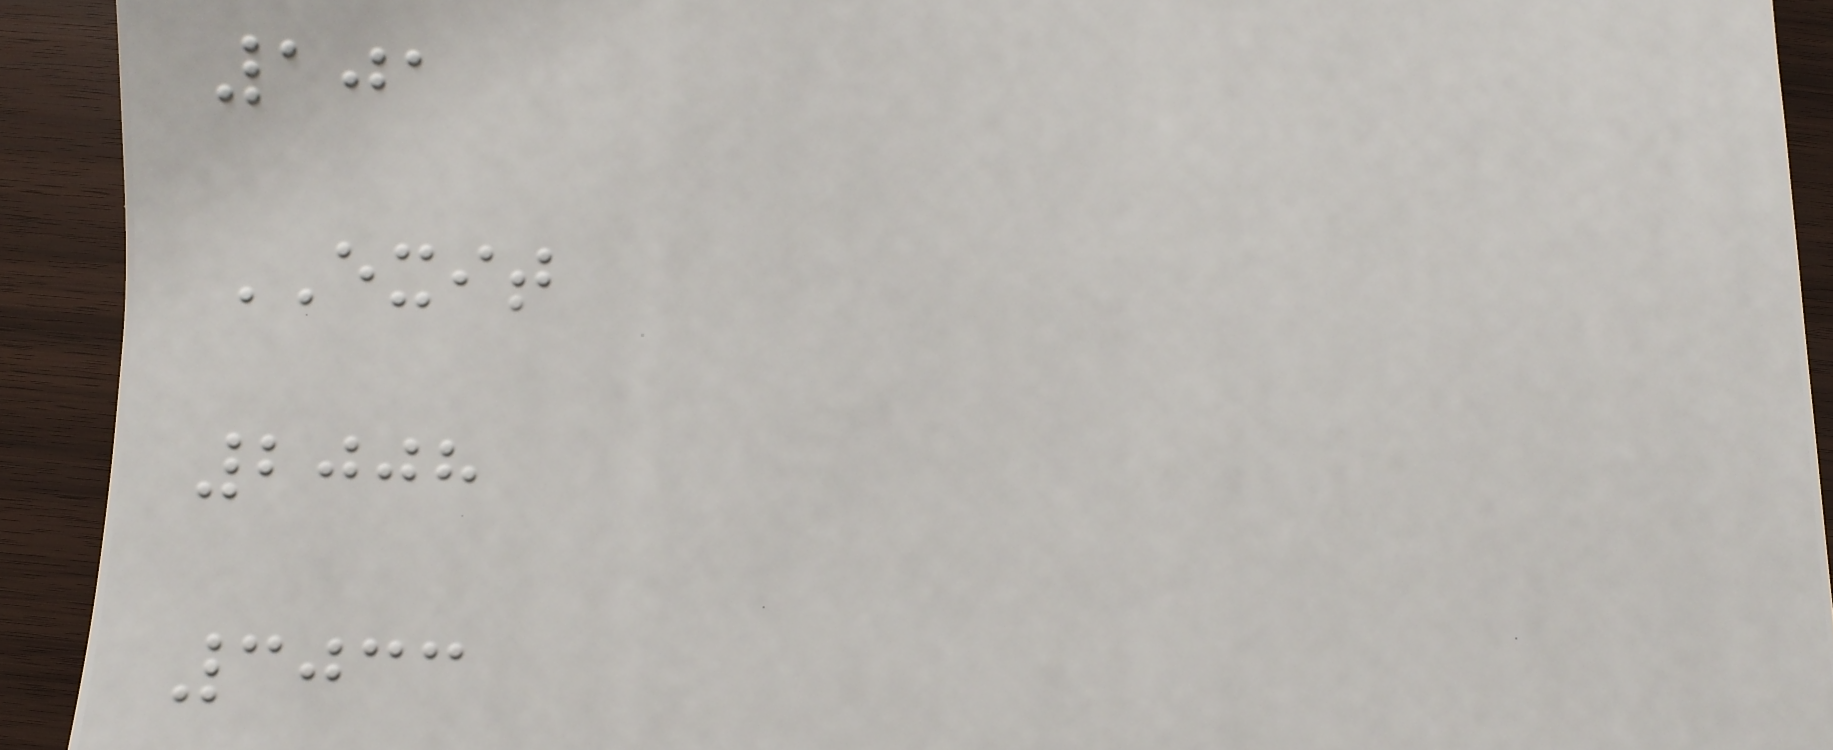101
EXIT
2008
3033
